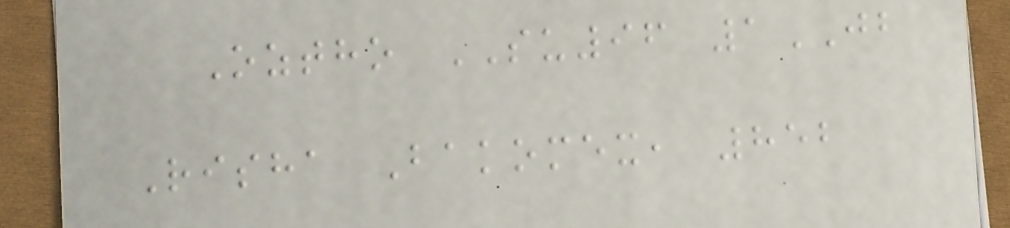Oztho SU96 1JB
Risha Bakomex, 852
